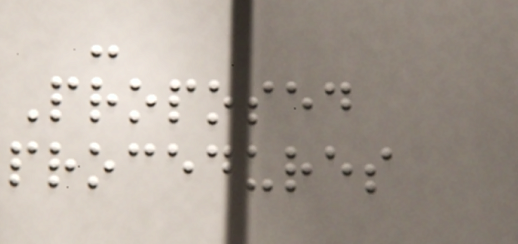-
Proposed
procedures
